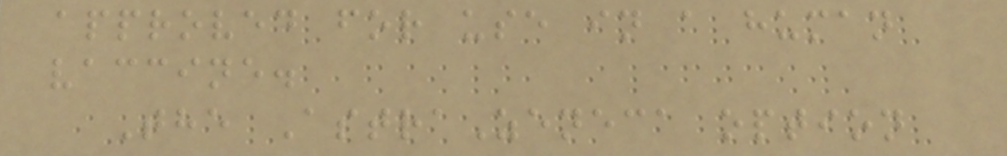approved for use in a human
vaccine.
The AstraZeneca option
